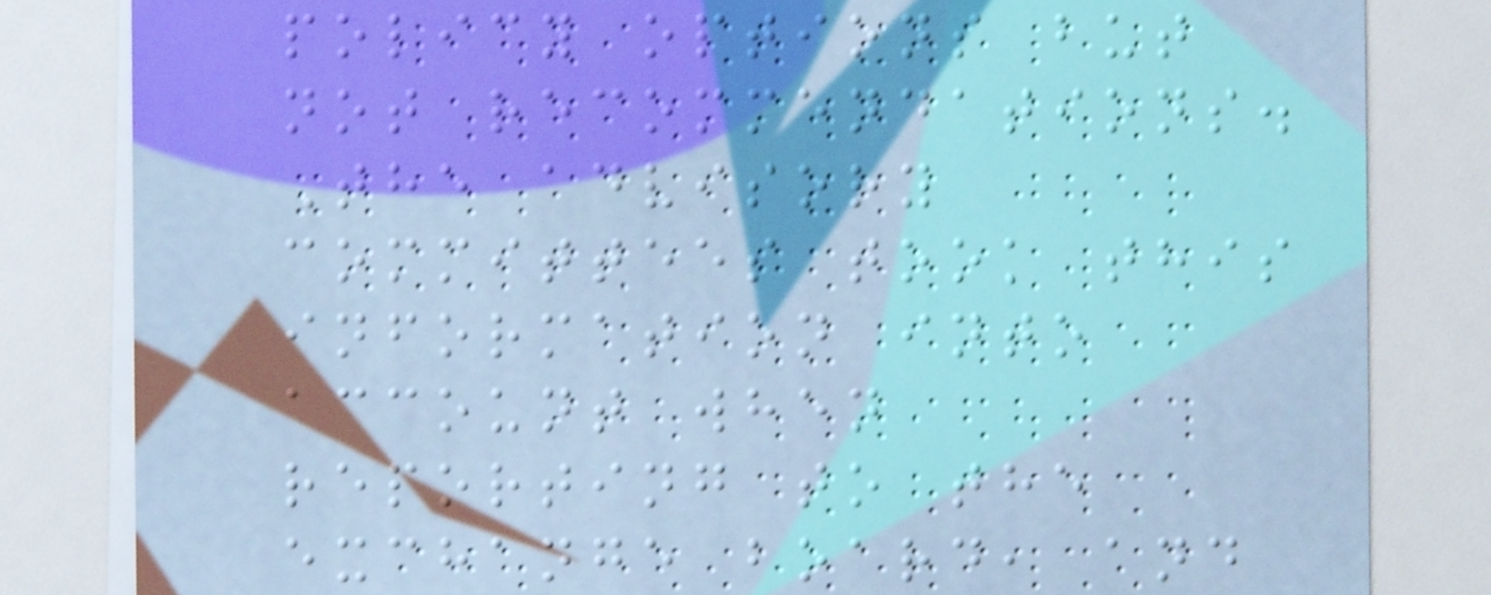policy options but
not recommendations.
The advisory
committees took this
information into
account when
reporting to the
exchange board, and
